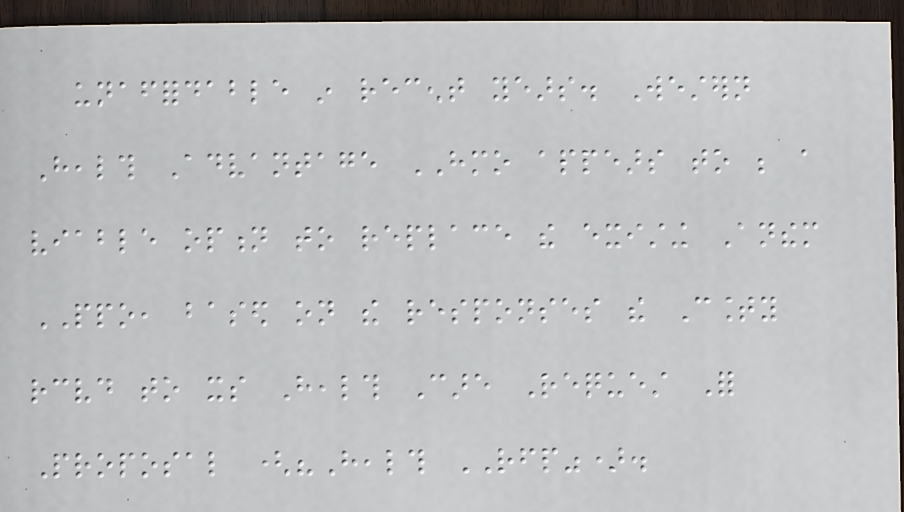unaffordable in recent years. Western
Health Advantage HMO appears to be a
viable option to replace the existing Anthem
PPO, based on the responses the County
received to its Health Care Request For
Proposal ("Health RFP").
